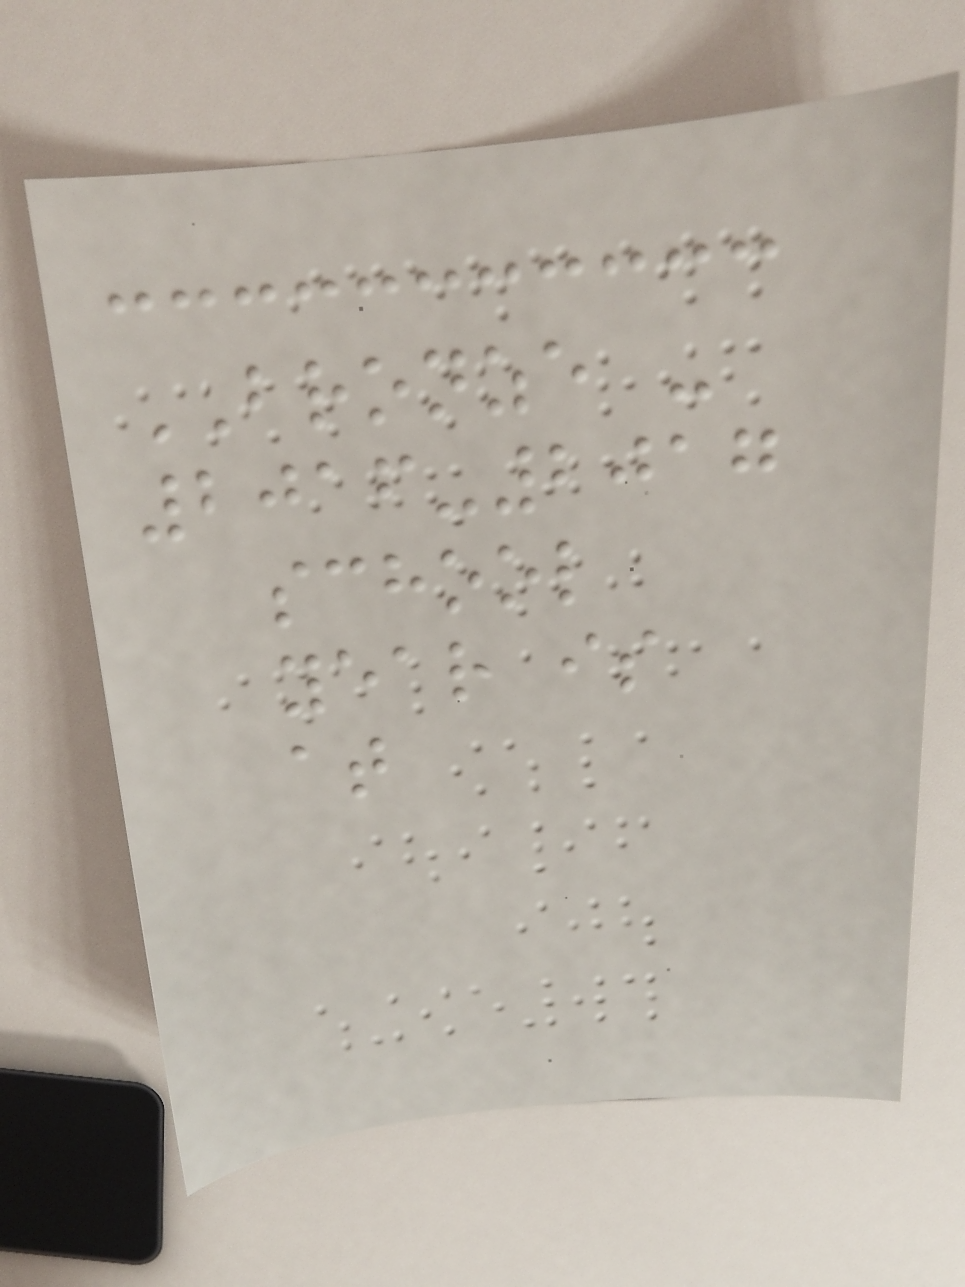BRONZE -
2016-2017
school
year is
at
